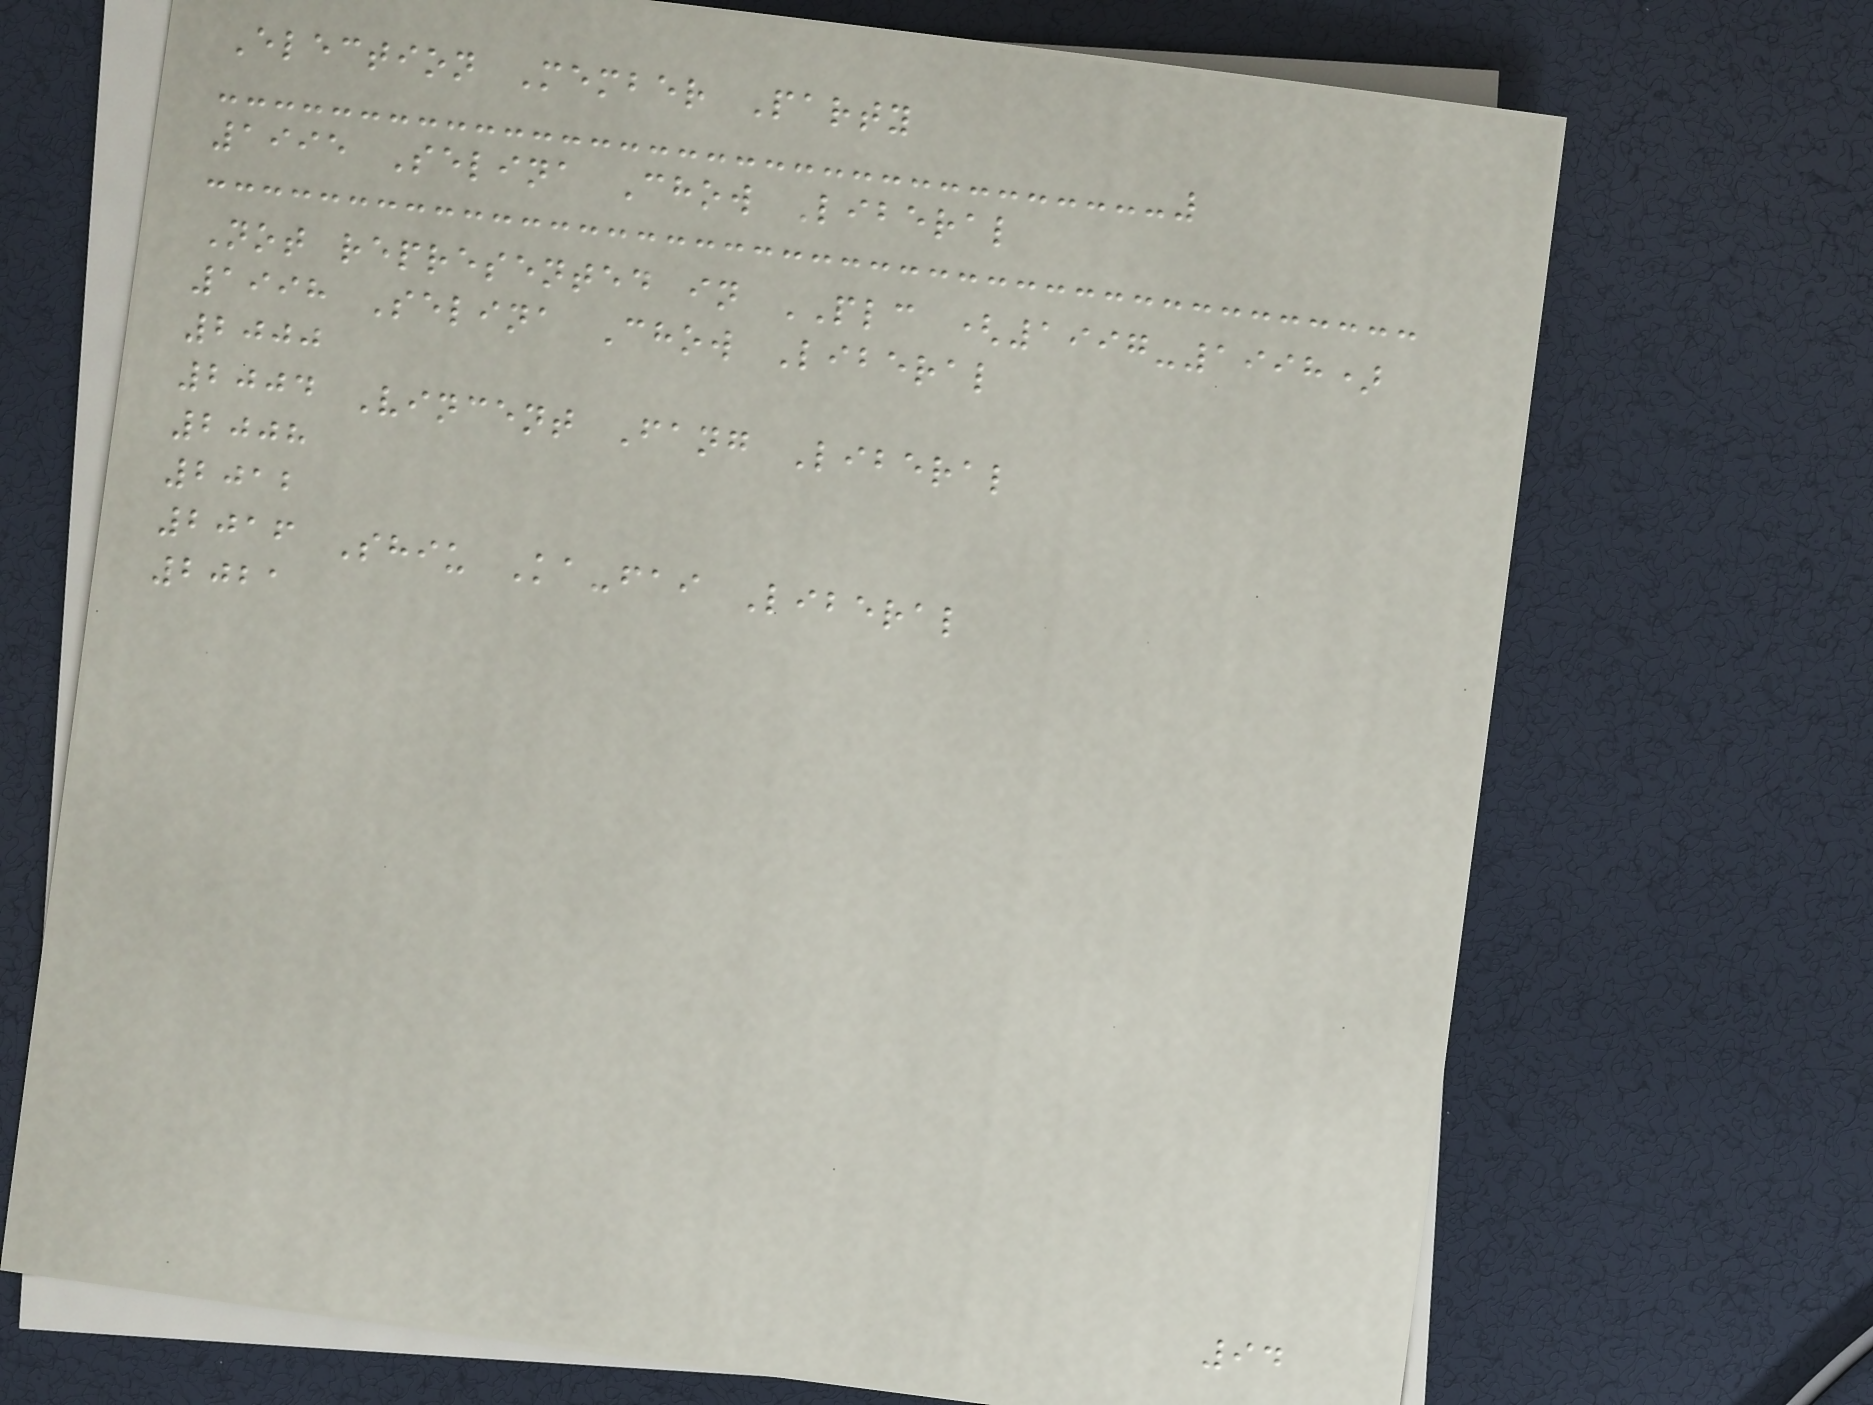Election Member Party
1995 Selina Chow Liberal
Not represented in PLC (1997-1998)
1998 Selina Chow Liberal
2000
2004 Vincent Fang Liberal
2008
2012
2016 Shiu Ka-fai Liberal
2021
94
